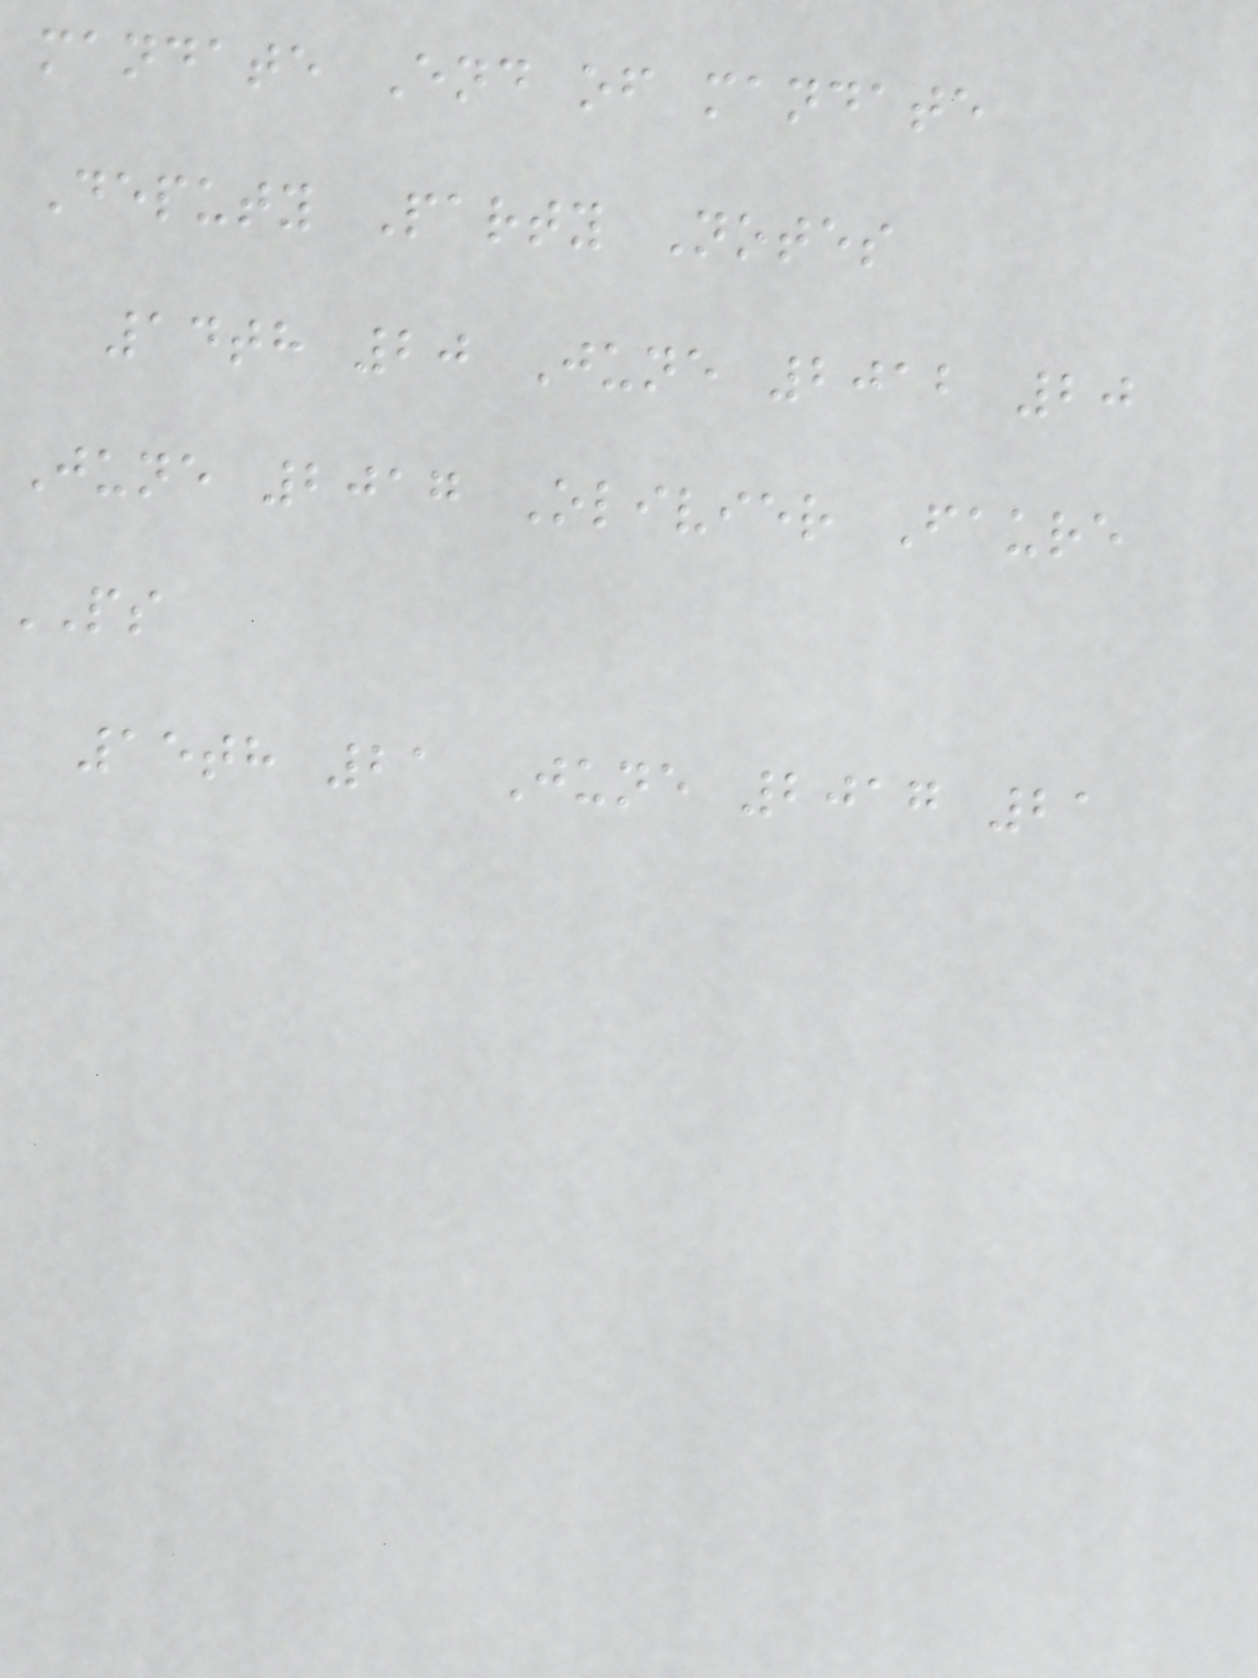mandate End of mandate
Deputy Party Notes
14th 20 June 2012 20
June 2017 Olivier Faure
PS
15th 21 June 2017 21
